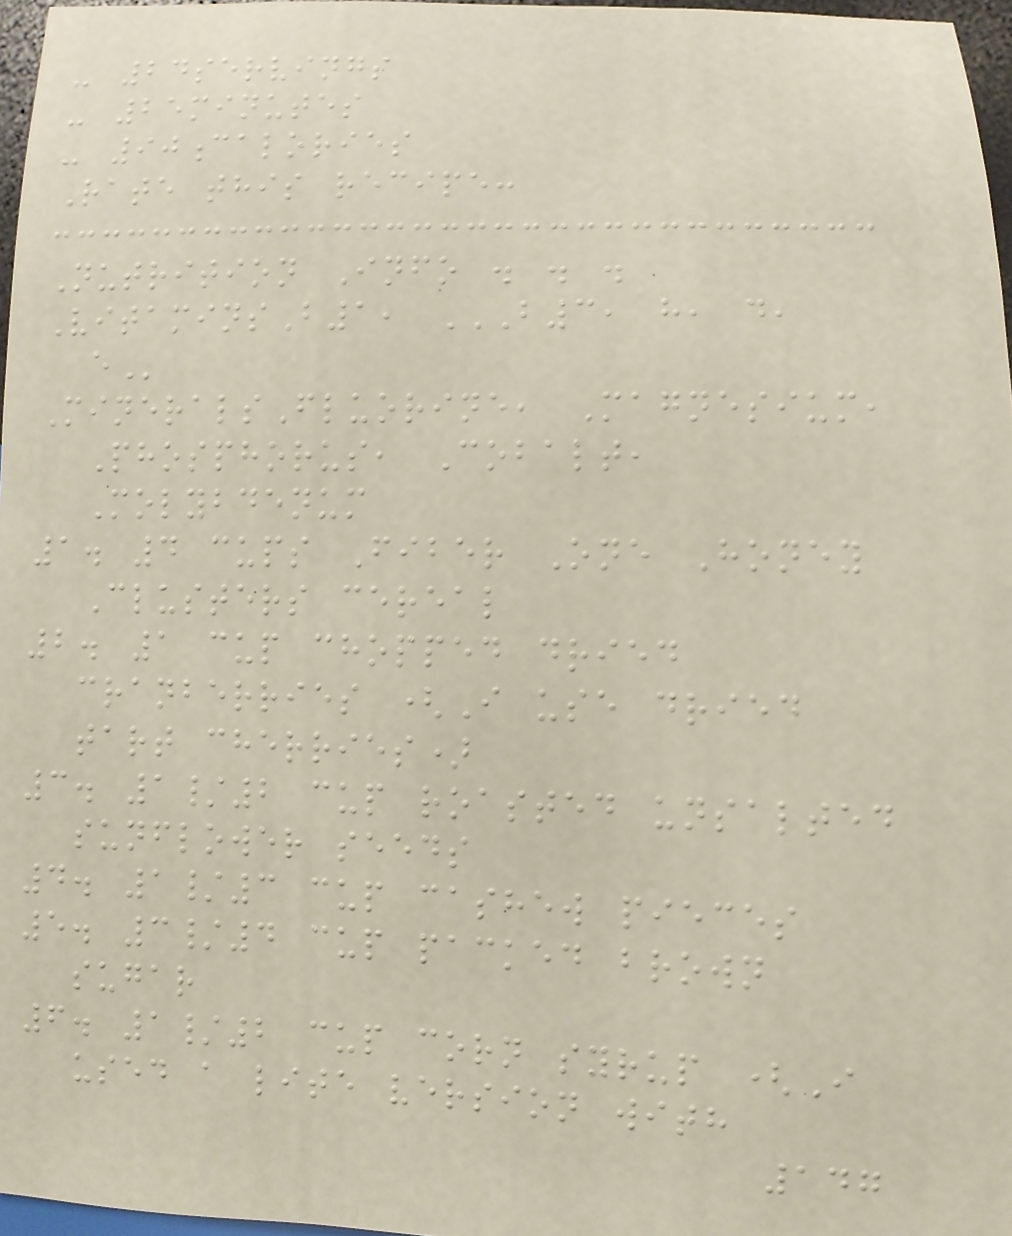- 24servings
- 25minutes
- 90calories
Rate this recipe:
Nutrition Info . . .
VitaminsB1, B3, H, D,
E
MineralsFluorine, Magnesium,
Phosphorus, Cobalt,
Molybdenum
1. 4 cups Fiber One Honey
Clusters cereal
2. 1 cup chopped dried
cranberries (I use dried
tart cherries)
3. 1/2 cup roasted unsalted
sunflower seeds
4. 1/3 cup cashew pieces
5. 3/4 cup packed brown
sugar
6. 1/2 cup corn syrup (I
used a lite version with
147
